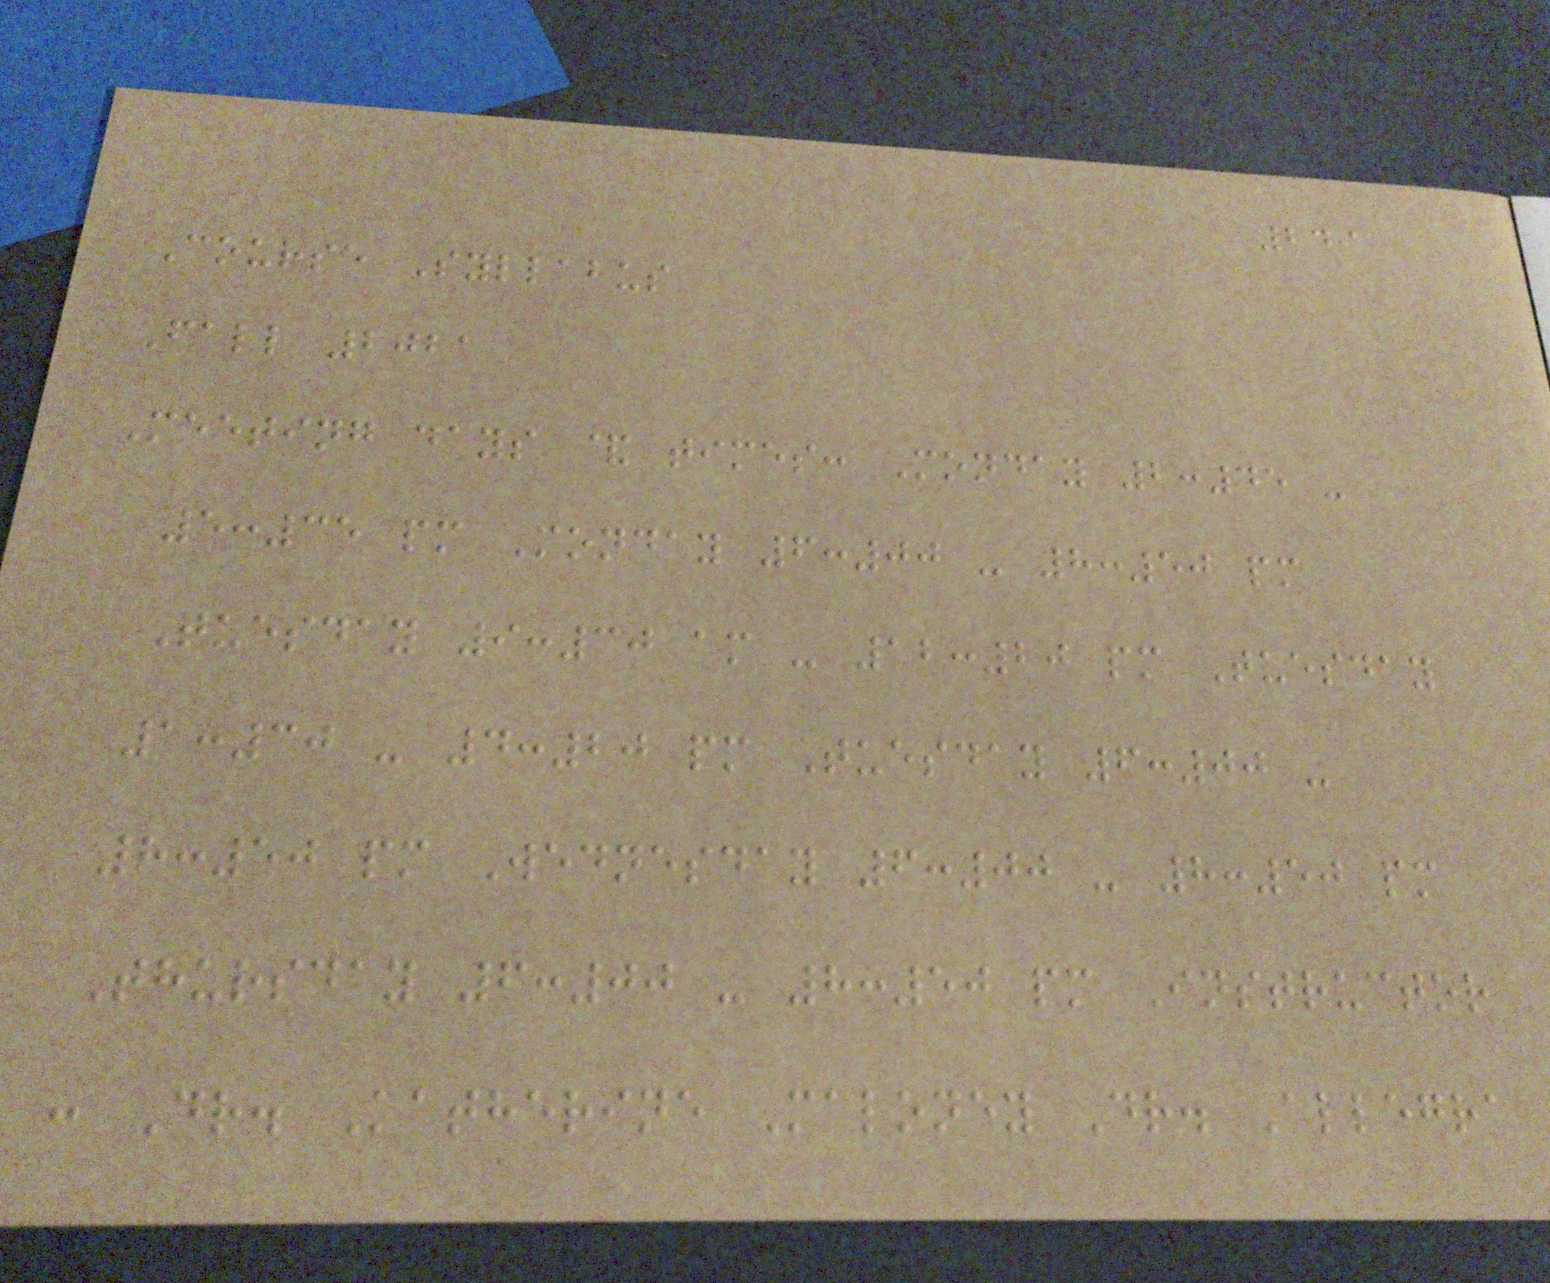249
Course Syllabus
Fall 2021
Meeting days & times: Monday 2:45 -
5:35 pm Monday 6:00 - 8:50 pm
Tuesday 9:30 am - 12:20 pm Tuesday
1:30 - 4:20 pm Tuesday 6:00 -
8:50 pm Wednesday 6:00 - 8:50 pm
Thursday 6:00 - 8:50 pm Instructor
: Dr. Katherine Maloney Dr. Allegra
